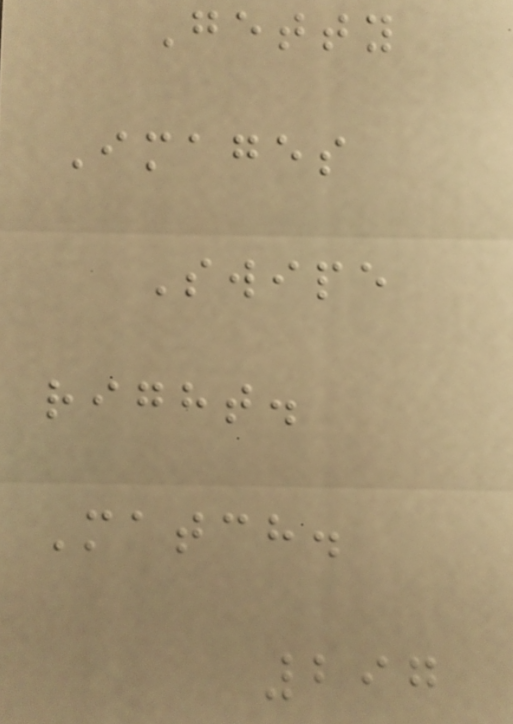Getty
Images
Swipe
right.
Match.
297
